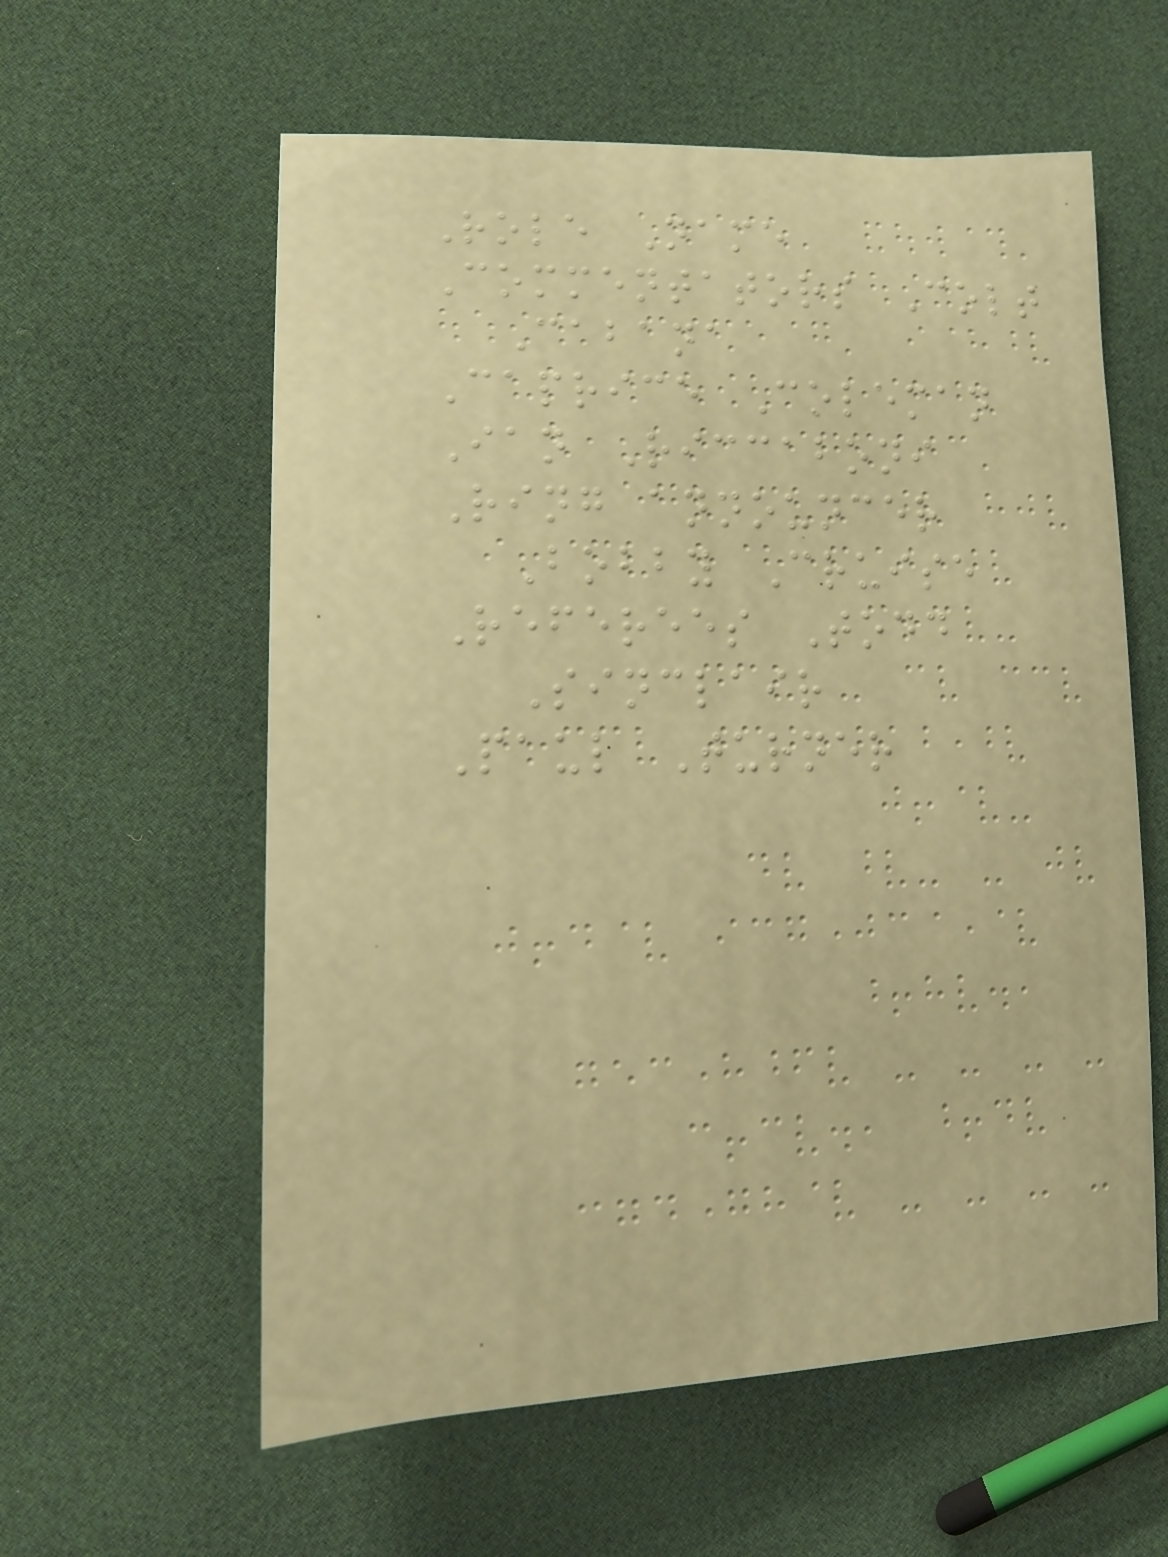Role Name
Commentators Colt
Cabana
Caprice Coleman
Ian Riccaboni
Ring announcer
Bobby Cruise
Referees Todd
Sinclair
Paul Turner
